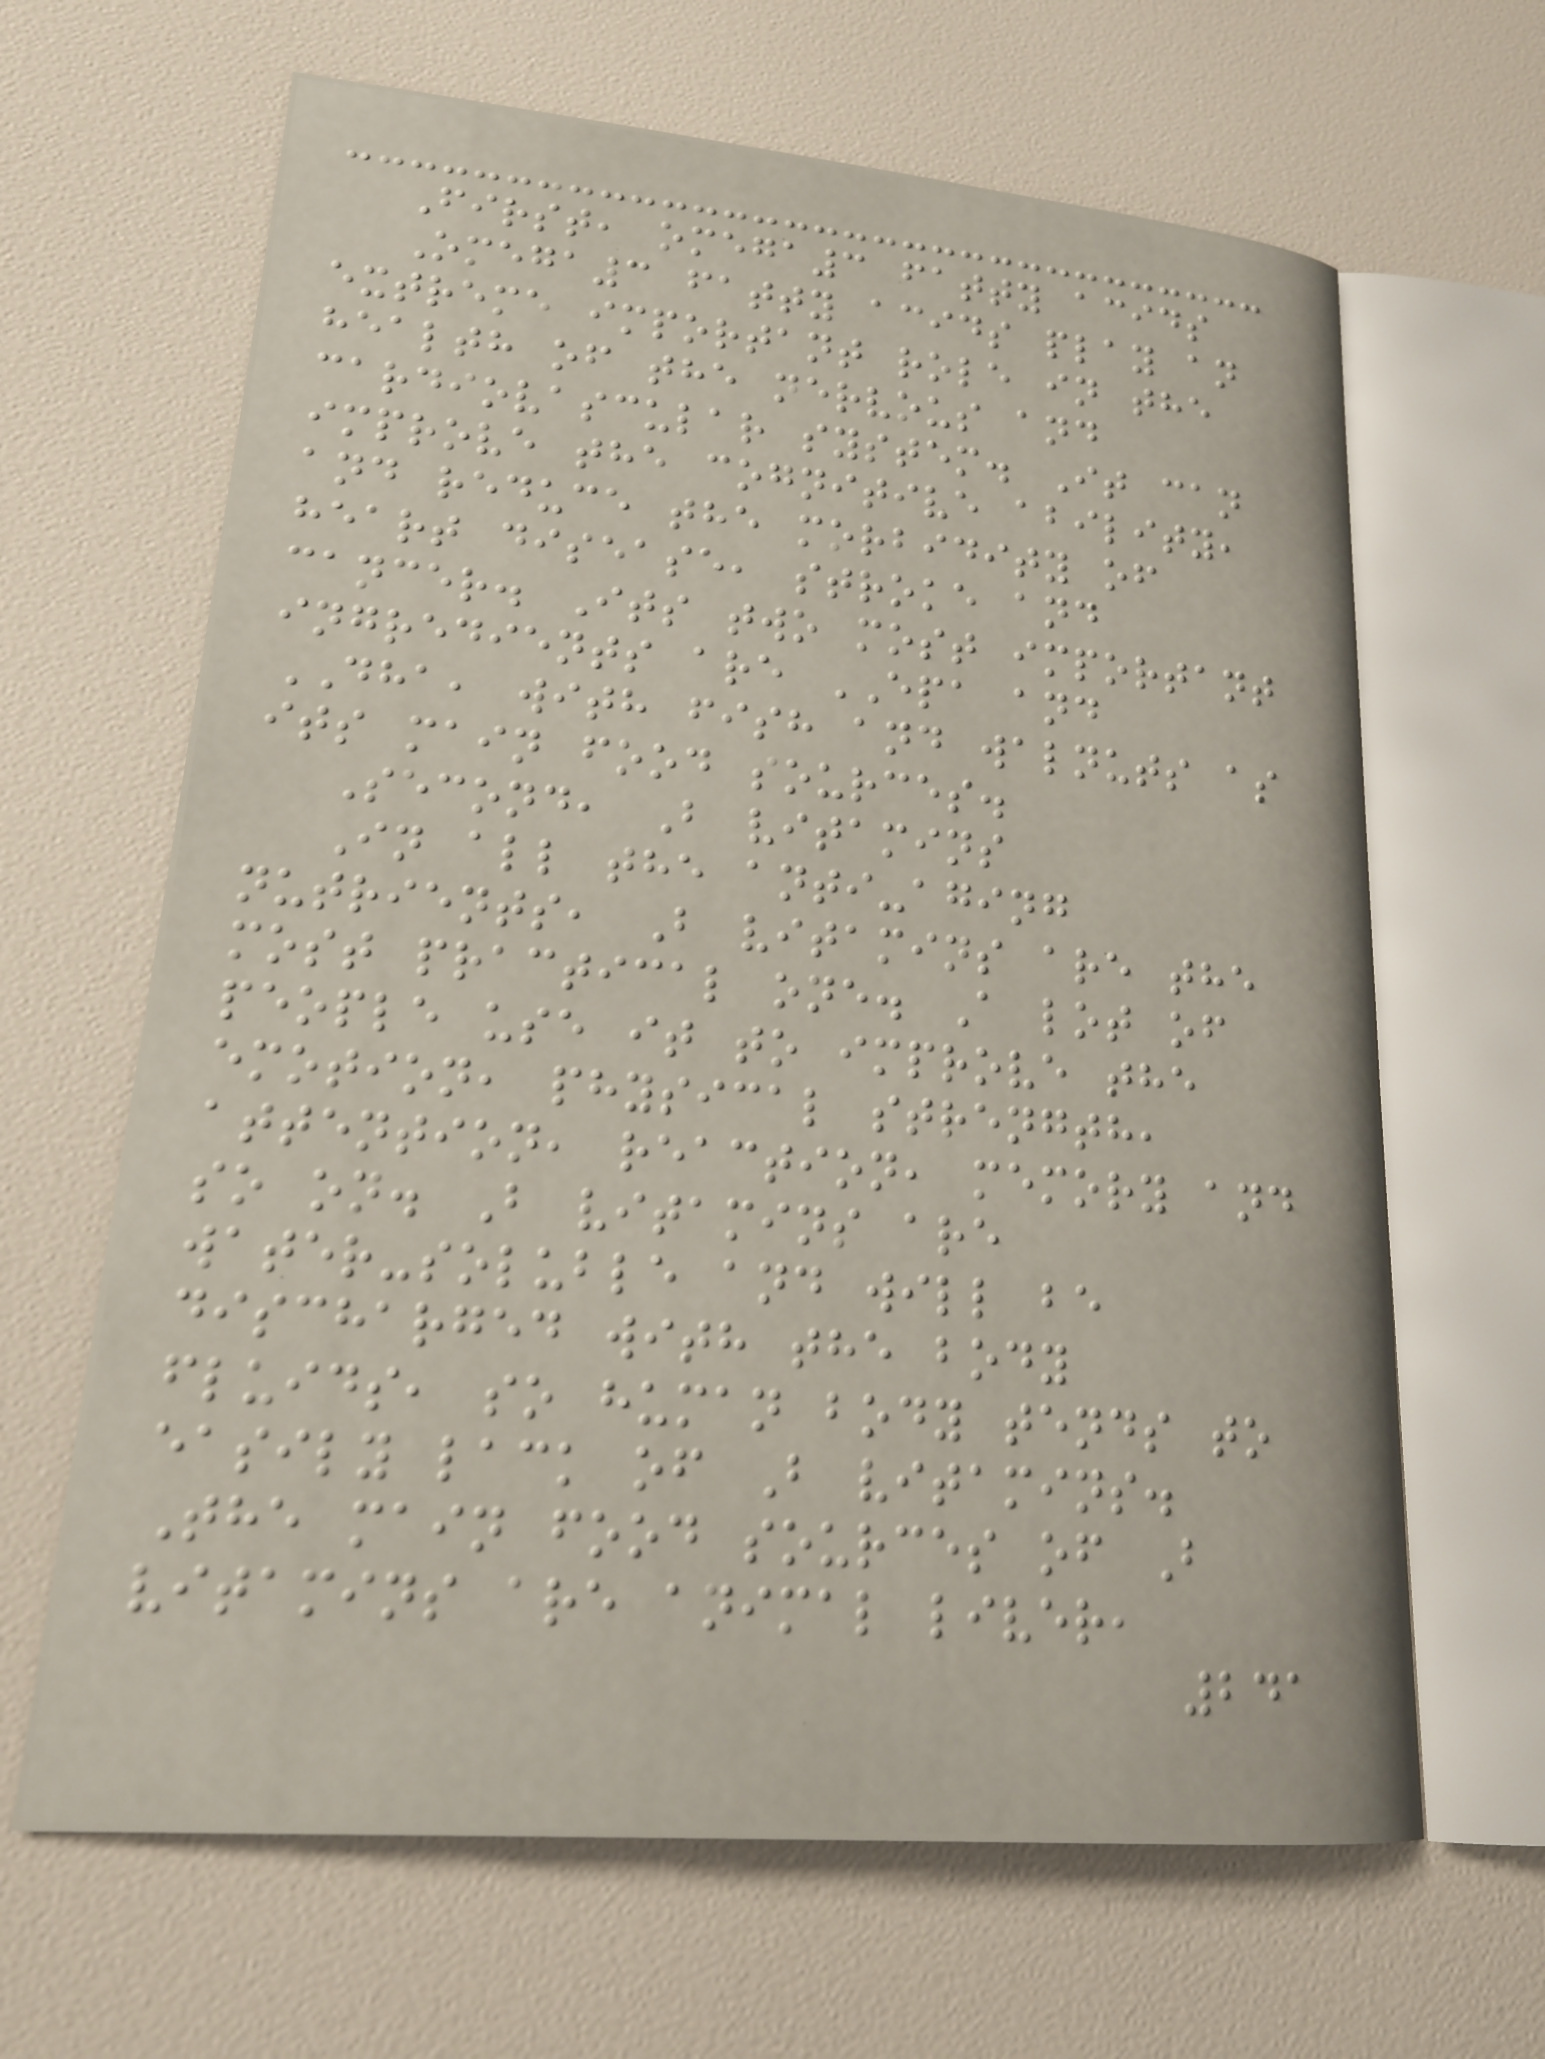First, omega3 fatty acids
Omega3 fatty acids play an
extreme important role in the
health of the nervous and
cardiovascular system. It can
improve the cognitive ability,
and reduce the morbidity of
heart disease, stroke and
cancer. Its two most important
ingredients are EPA and
DHA, with fish and walnuts as
its main food sources.
Second, B vitamins
In all the anti-aging
nutrients, B vitamins are the
most practical one. A lot of
people use it to improve the
emotion, physical strength,
attention, reaction, memory and
so on. B vitamins are
water-soluble and will be
discharged with the body
fluids, so human body tends to
easily lack of B vitamins.
The main food sources of B
vitamins are animal liver,
241
